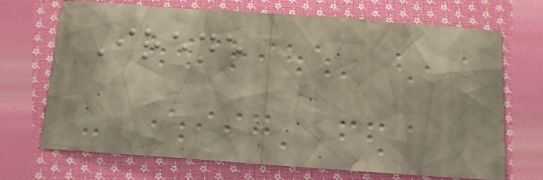Irene
